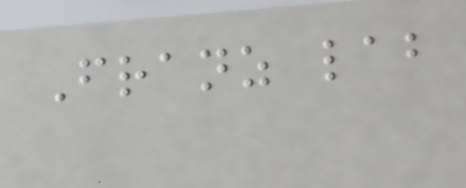Franz lab
